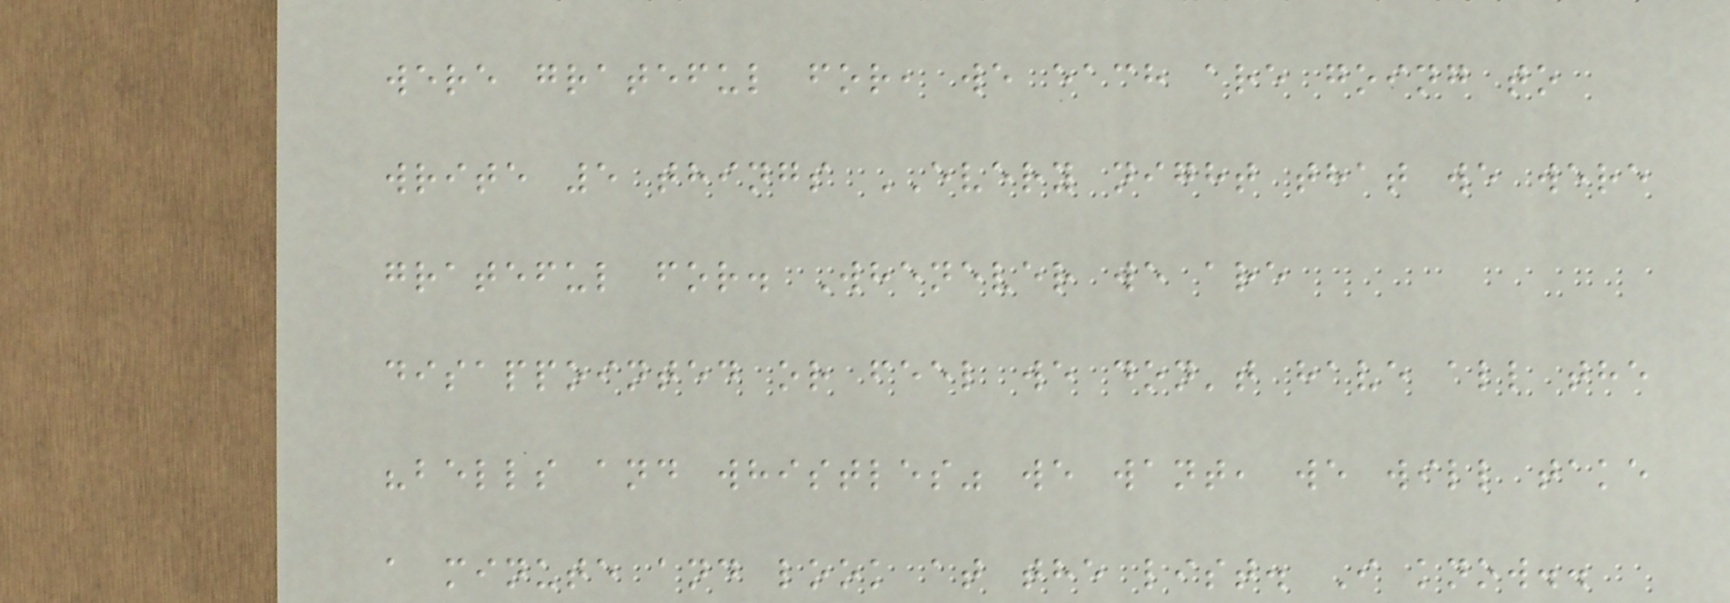were grateful for, we each are going to
write 5 things EVERY night that we were
grateful for. Whenever we are
disappointed or feel we don't have all the
"bells and whistles" we want, we will take
a minute and look at the list. I know..
